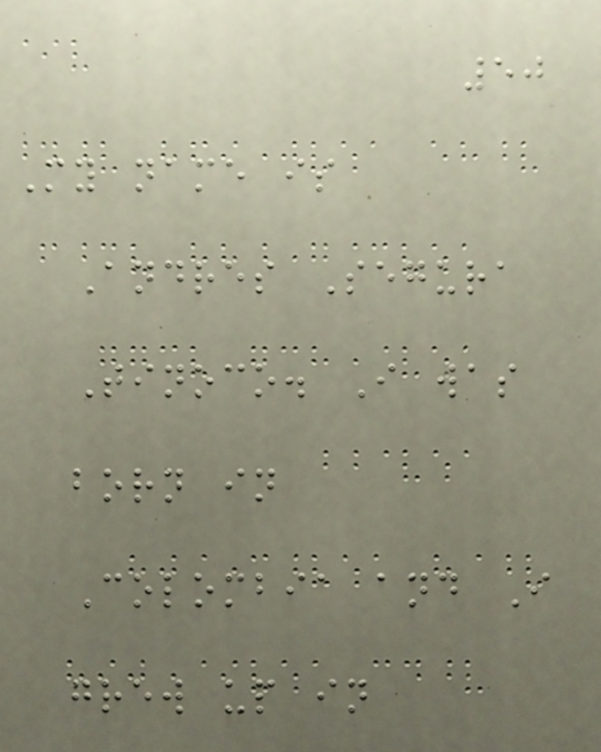50
My name is
Andres Segura
Tinoco. I was
born in
Colombia and I
grew up in
